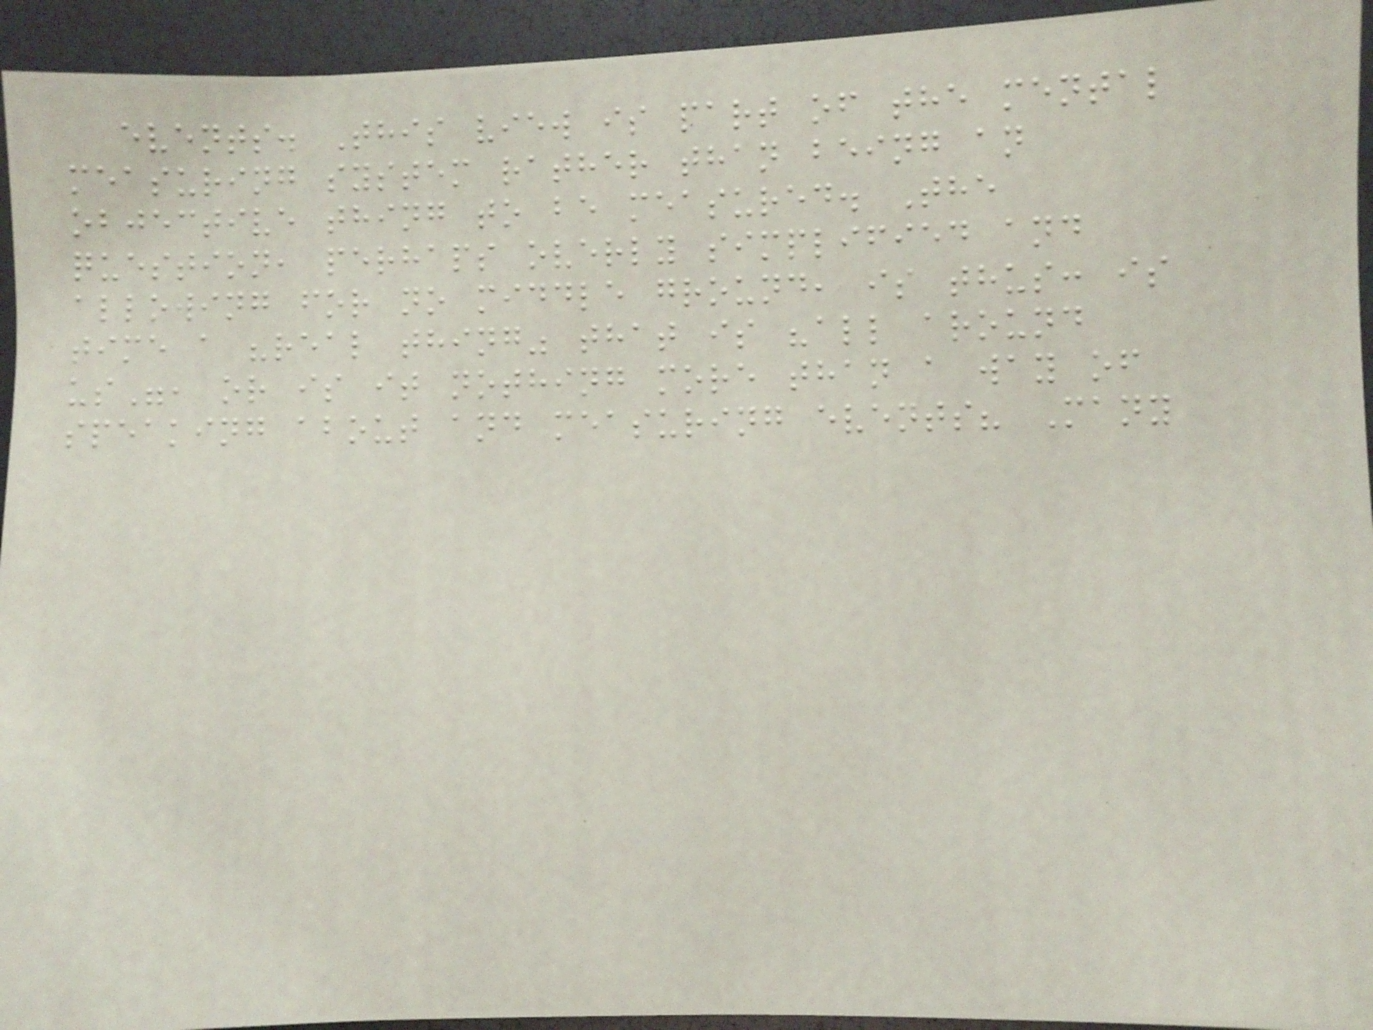events. This view is part of the mental
measuring system rather than being an
objective thing to be measured. The
question, perhaps overly simplified and
allowing for no middle ground, is thus: is
time a "real thing" that is "all around
us", or is it nothing more than a way of
speaking about and measuring events? Many
